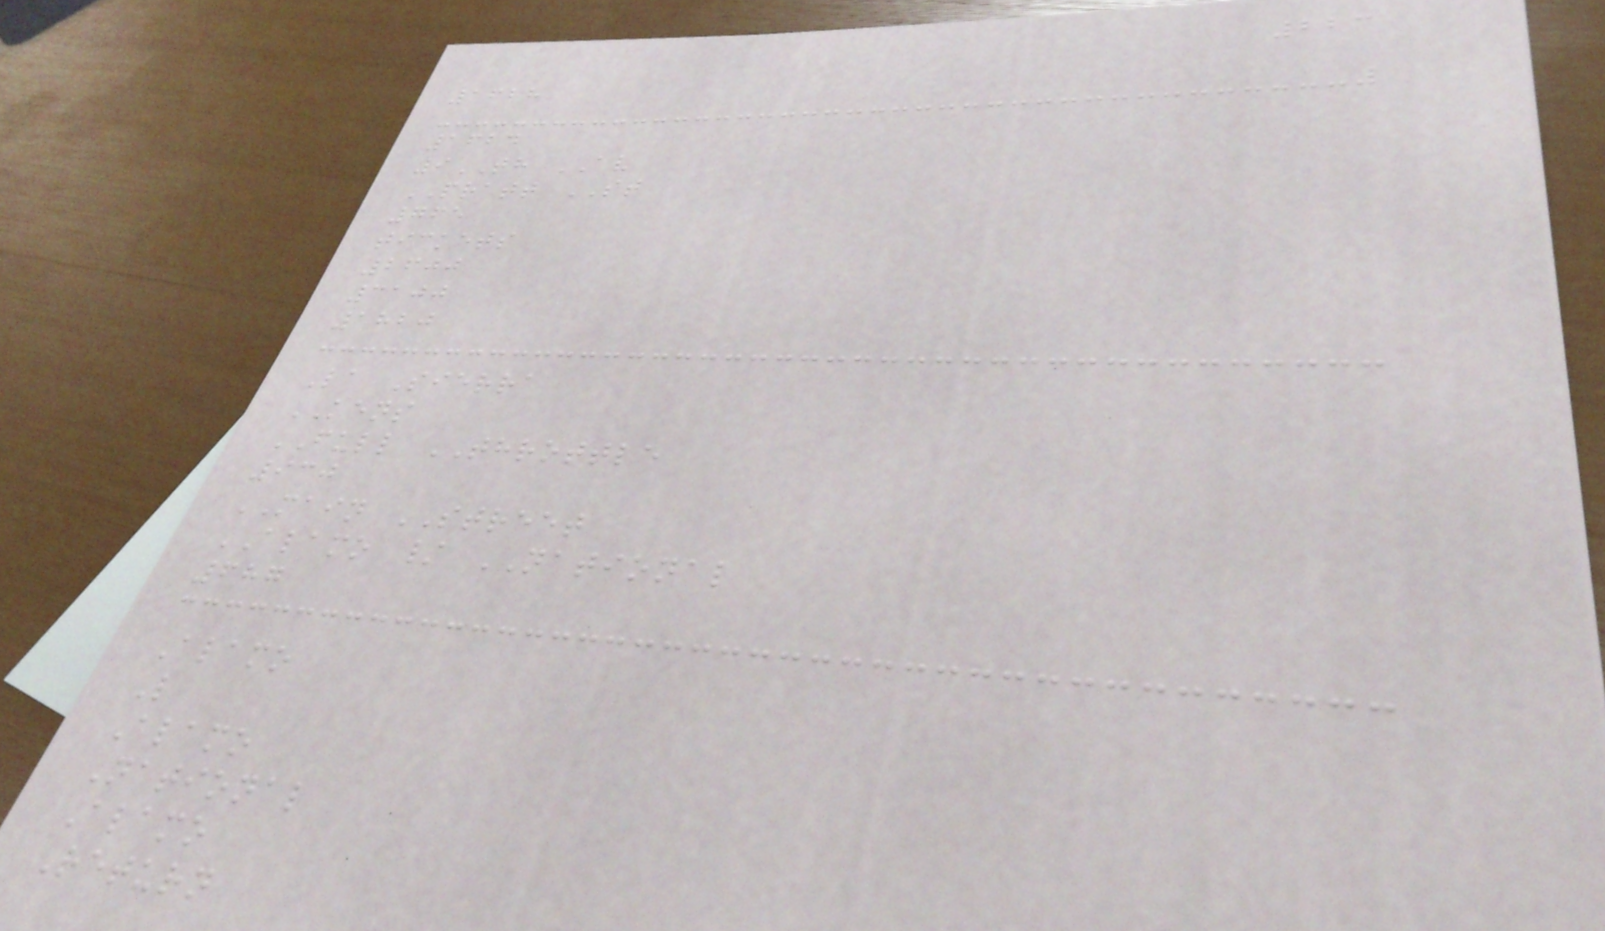223
1628
1624
9TH AV
PRATT ST
765
tickets
2600
3100
1820
La Sierra
KENS
FULL THROTTLE
930
MAIN STREET
ALAMO / NATIONAL
687
Alamo
L
Alamo
National
Alamo
Return
